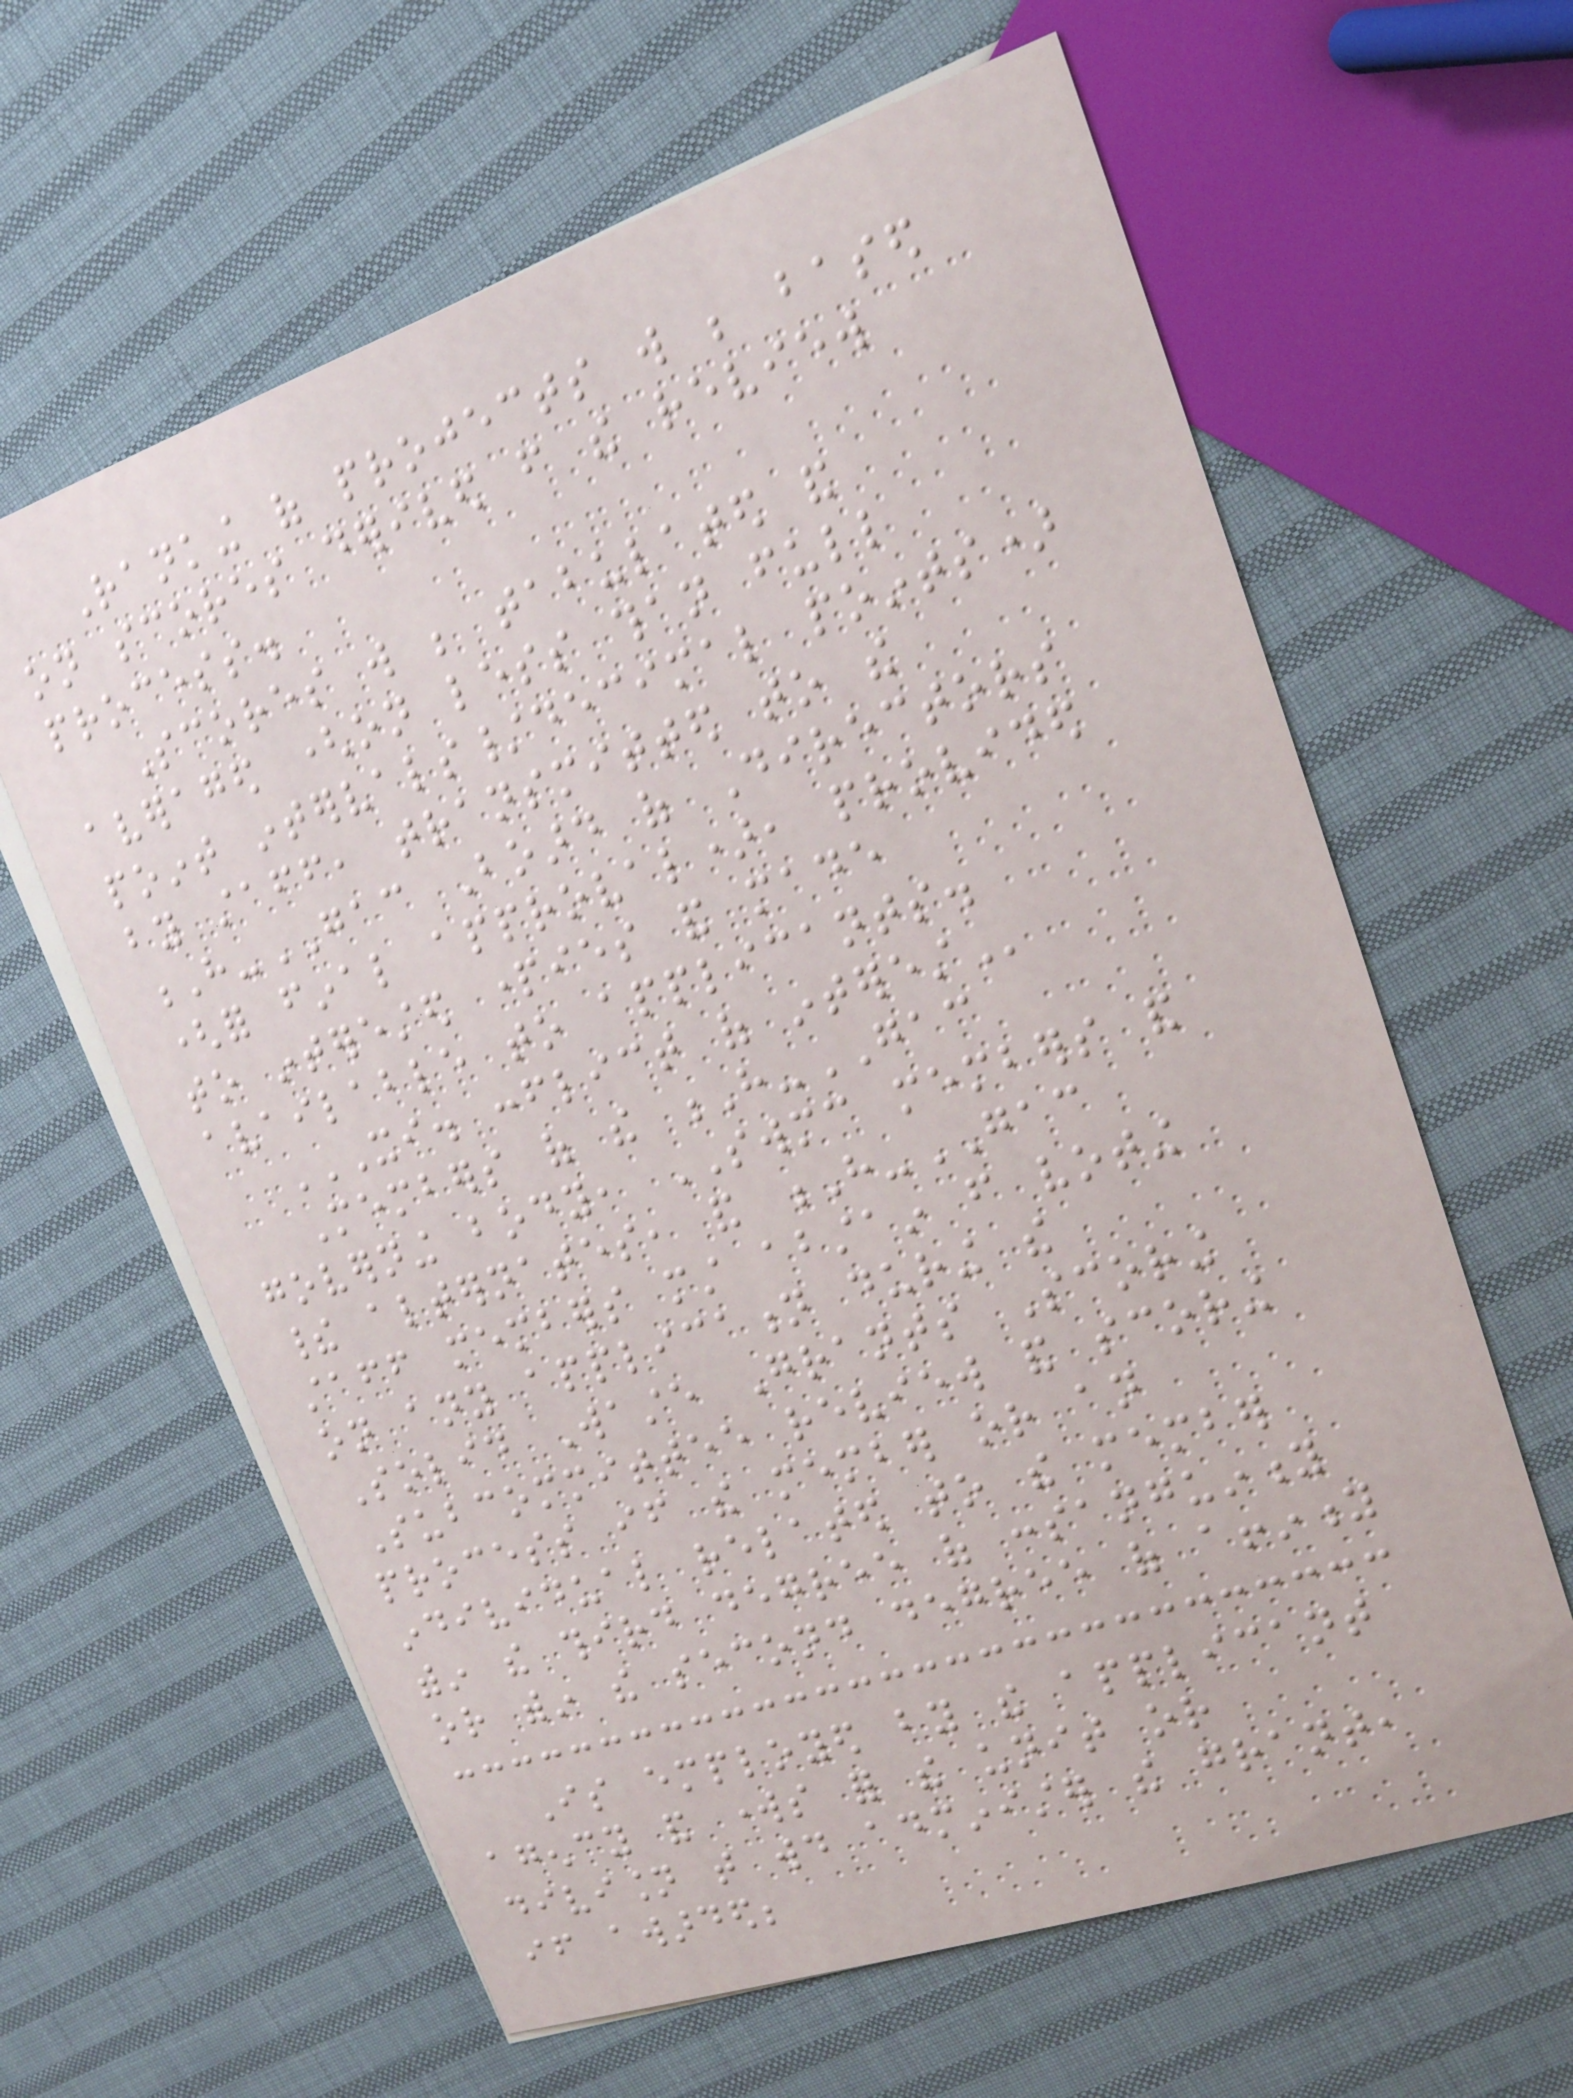Ranking of projects will be based
on scores derived from the review
process.
Scores will be tabulated and
averaged (on less than full
point intervals/decimal points)
by staff, transmitted to the
H-GAC Board of Directors
(for final approval), provided
to interested parties and made
available to applicants.
XI. CONFLICT OF INTEREST
Members of the H-GAC
governing body, SWMC members and
their alternates, and H-GAC
staff members must abstain from voting
on any application during the
Solid Waste Grants Scoring
Subcommittee review and scoring
process if the member or an
individual related to the member
within the third degree of consanguinity
or within the second degree of affinity
Is employed by the applicant
agency and works for the unit or
division that would administer the grant,
if awarded;
